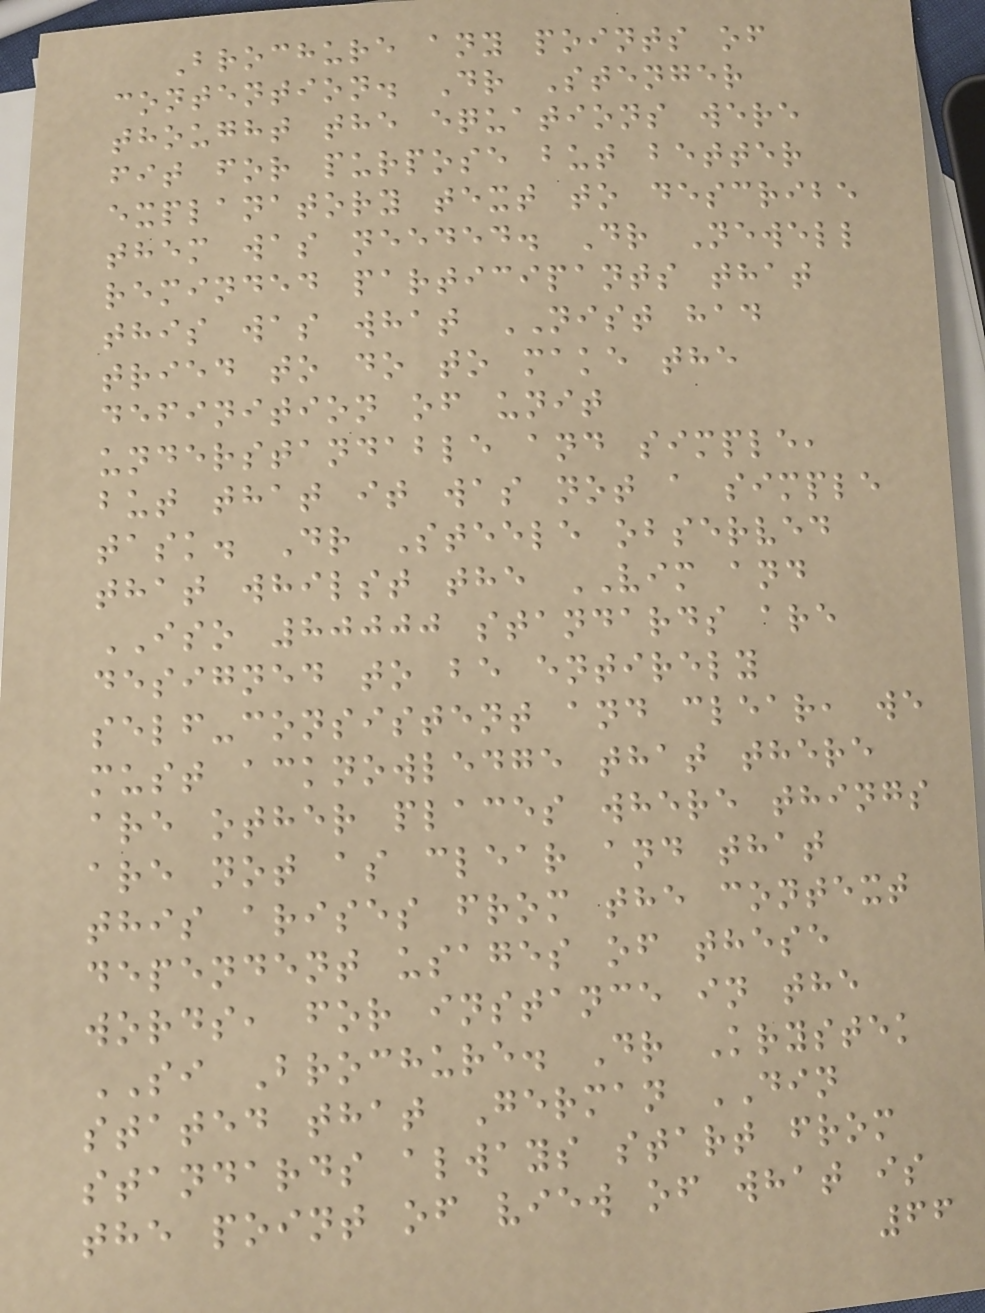Brochure any points of
contention. Dr Stenger
thought the equations were
fit for purpose but better
explanatory text to describe
them was needed. Dr Newell
reminded participants that
this was what NIST had
tried to do to make the
definition of unit
understandable and simple,
but that it was not a simple
task. Dr Steele observed
that whilst the VIM and
ISO 80000 standards are
designed to be entirely
self-consistent and clear, we
must acknowledge that there
are other places where things
are not as clear and that
this arises from the context
dependent usages of these
words, for instance in the
SI Brochure. Dr Krystek
stated that German DIN
standards always start from
the point of view of what is
66
